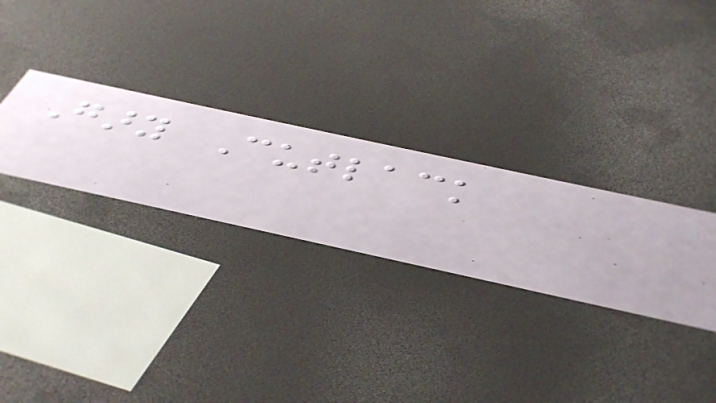Gary Cutlack
